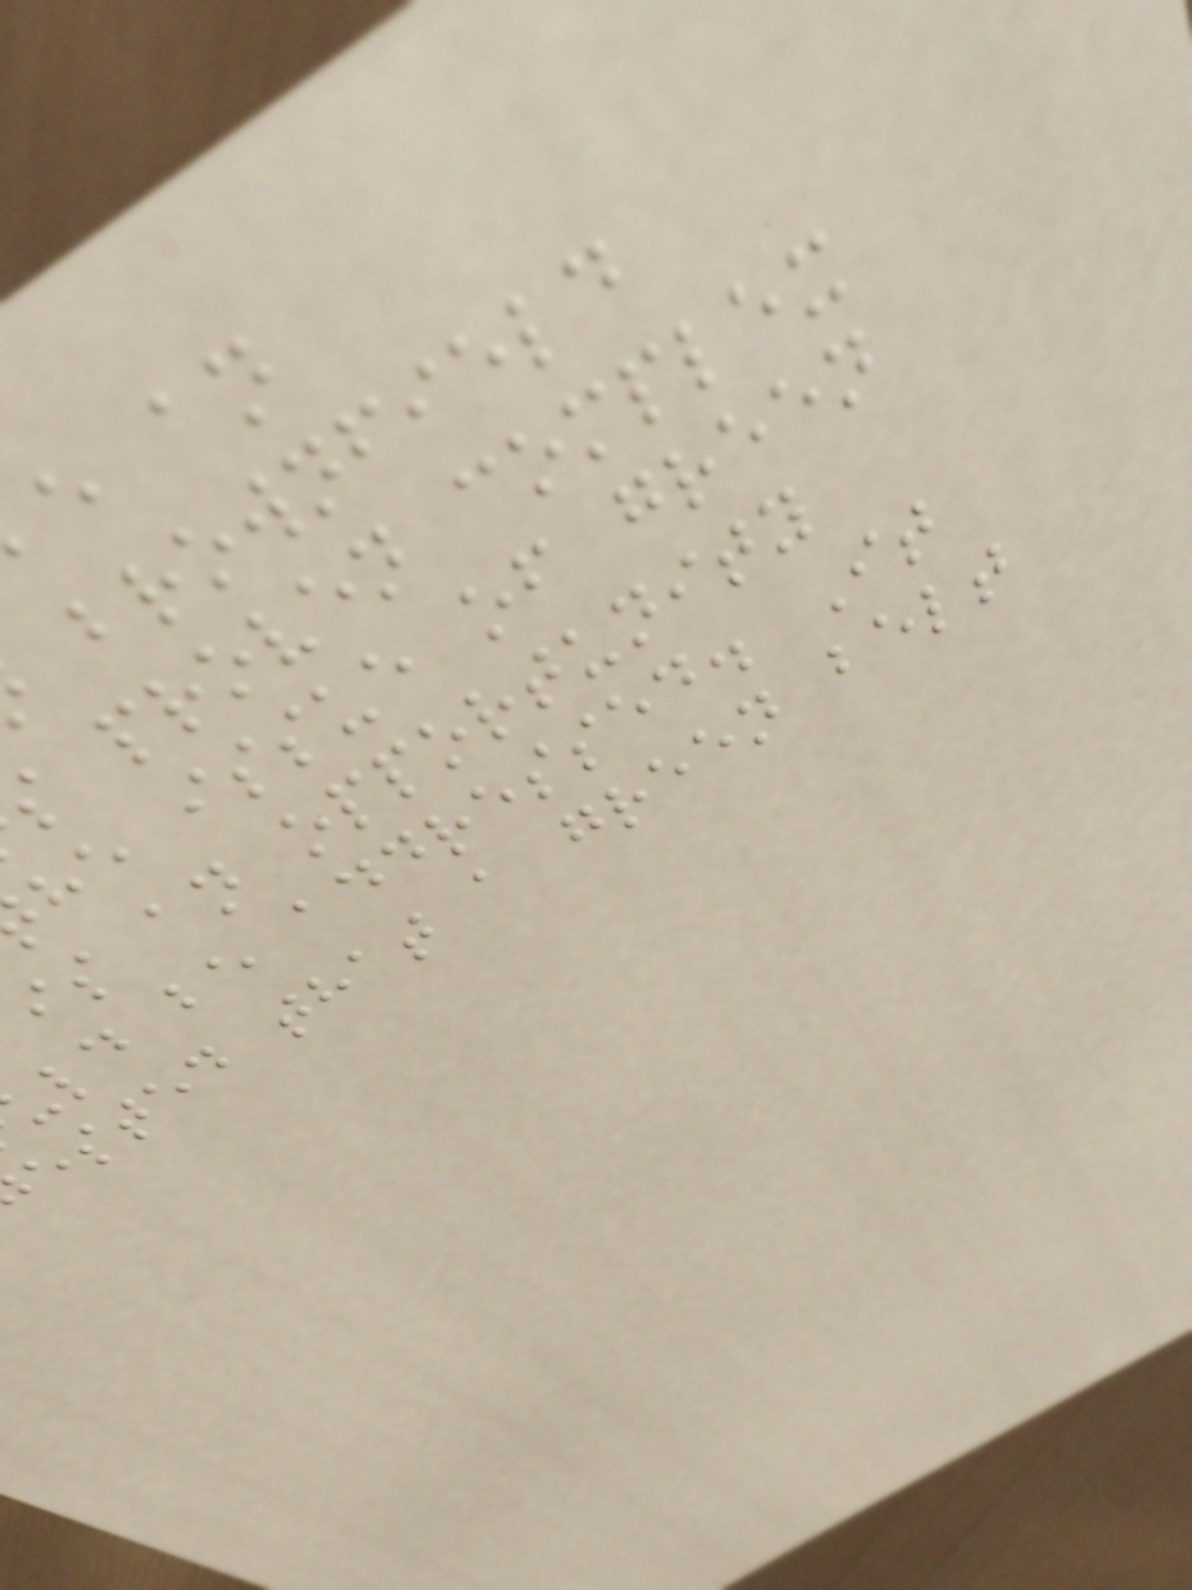brownfield
proven complex
he issue of green
is an opportunity
ld be addressed. It
ested that a green belt
